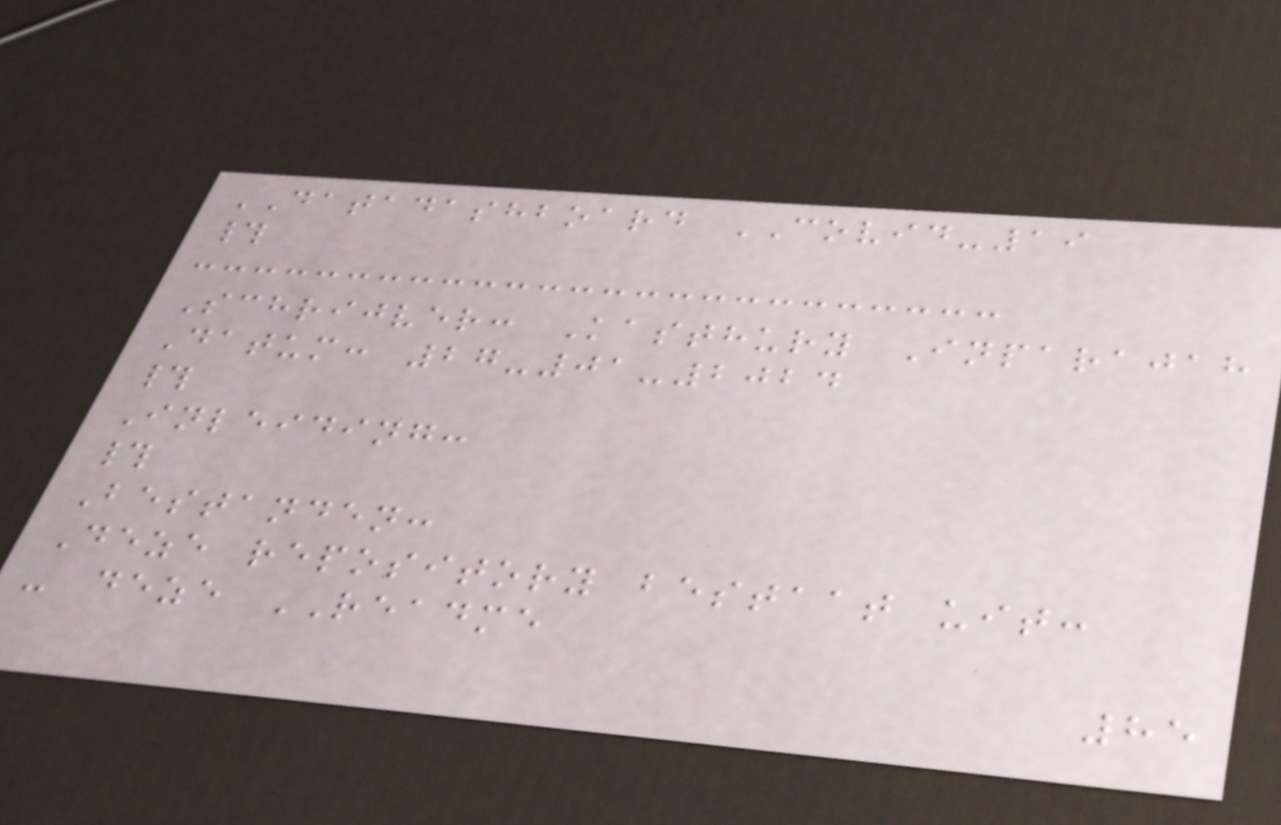DATADASHBOARD COVID-19
#
Schrijver: Kasthury Inparajah
Datum: 27-01-2024
#
Inleiding:
#
Bestanden:
Deze repository bestaat uit:
- deze README
85
